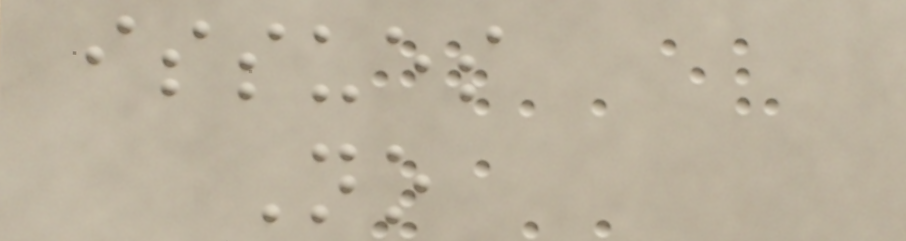issues
No
